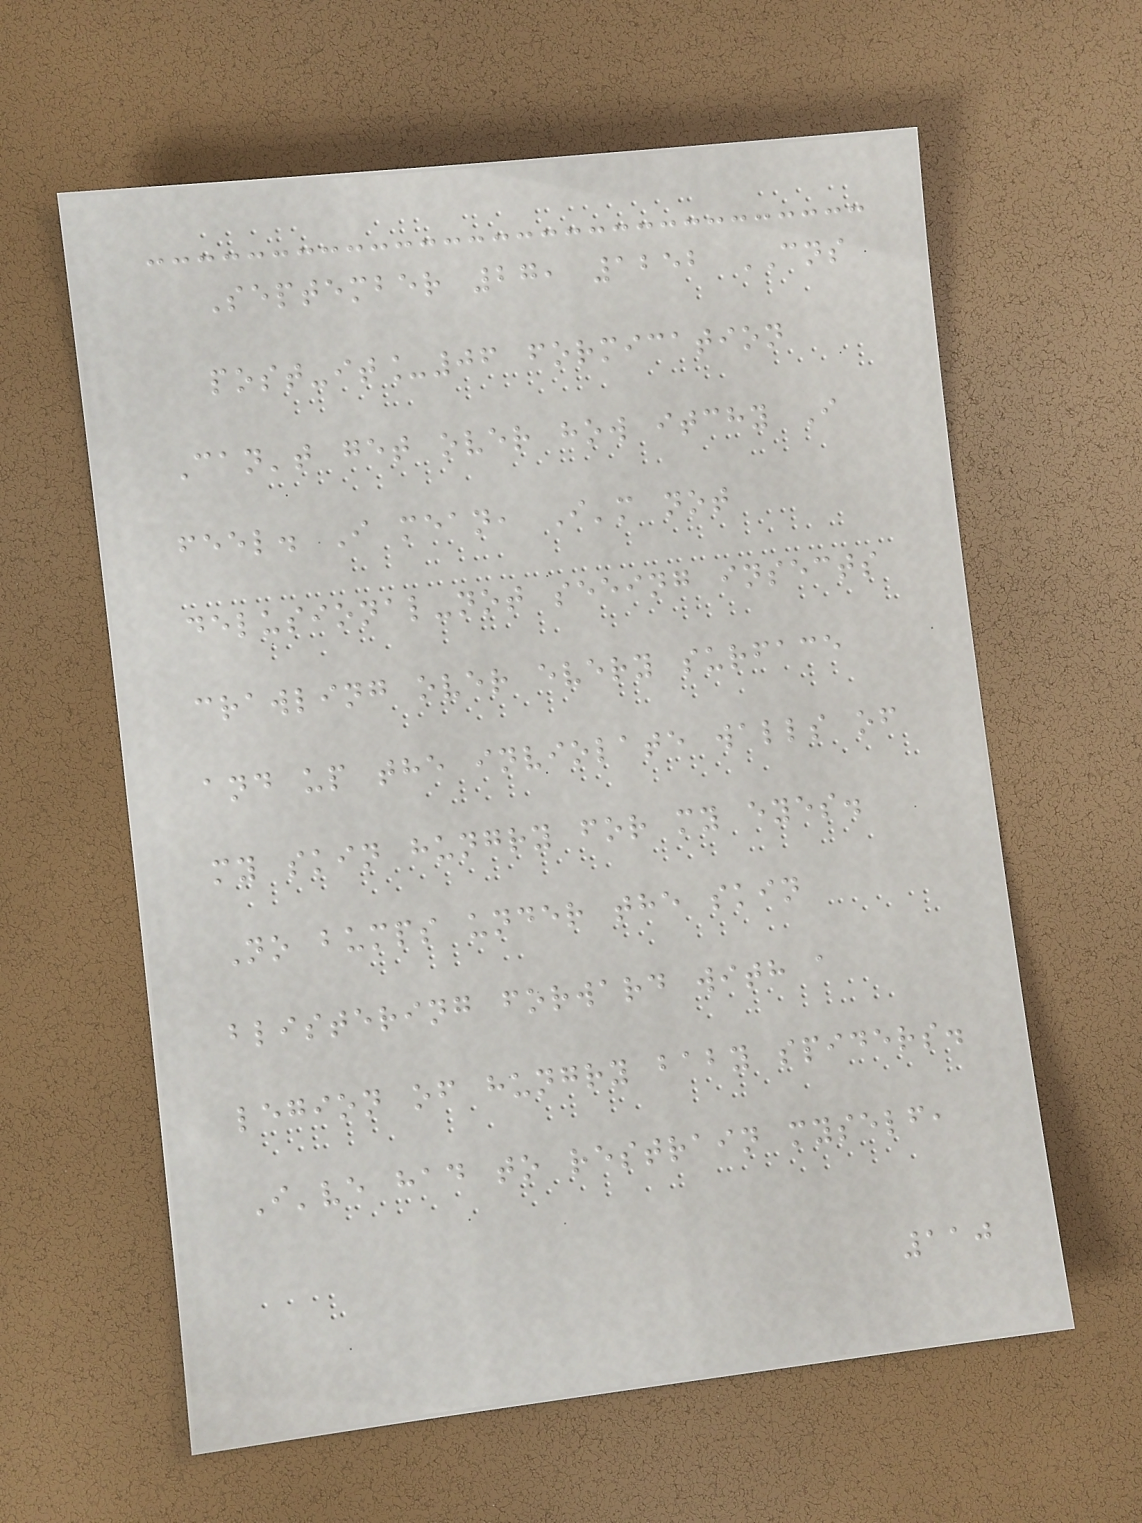September 27, 1252 CNS
post-it_06 formication
Can't get over how itchy I
feel. I mean, I'm not
delusional-not seeing insects
crawling over every surface
and up the inviolate walls of
my skin hungry for my eyes.
No bumps under the skin
blistering forward with a
legion of hungry baby spiders.
I've had to restrain myself,
110
